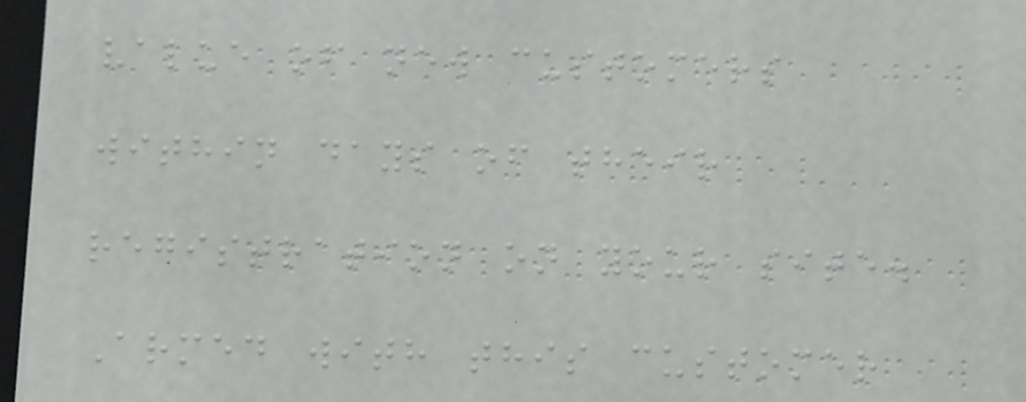value of new customers
within days of their
registration on your site.
Armed with this customer
